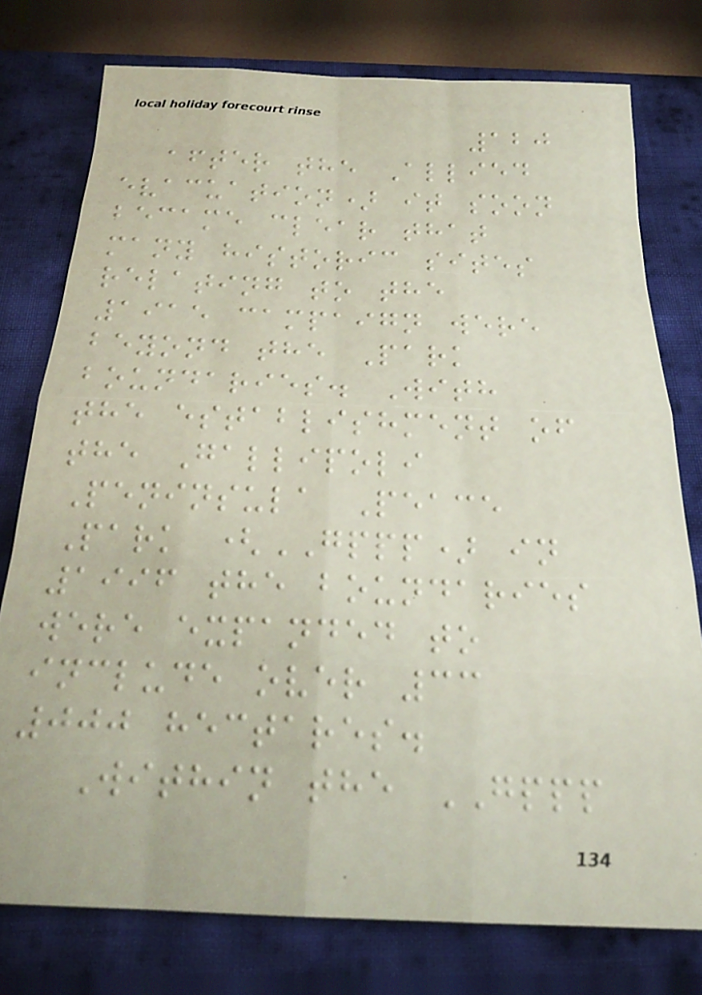120
after the Allied
evacuation) it soon
became clear that
many historic sites
relating to the
1915 campaign were
beyond the Park
boundaries. With
the establishment of
the Gallipoli
Peninsula Peace
Park (GPPP) in
1996 the boundaries
were expanded to
include over 33
000 hectares.
Within the GPPP
